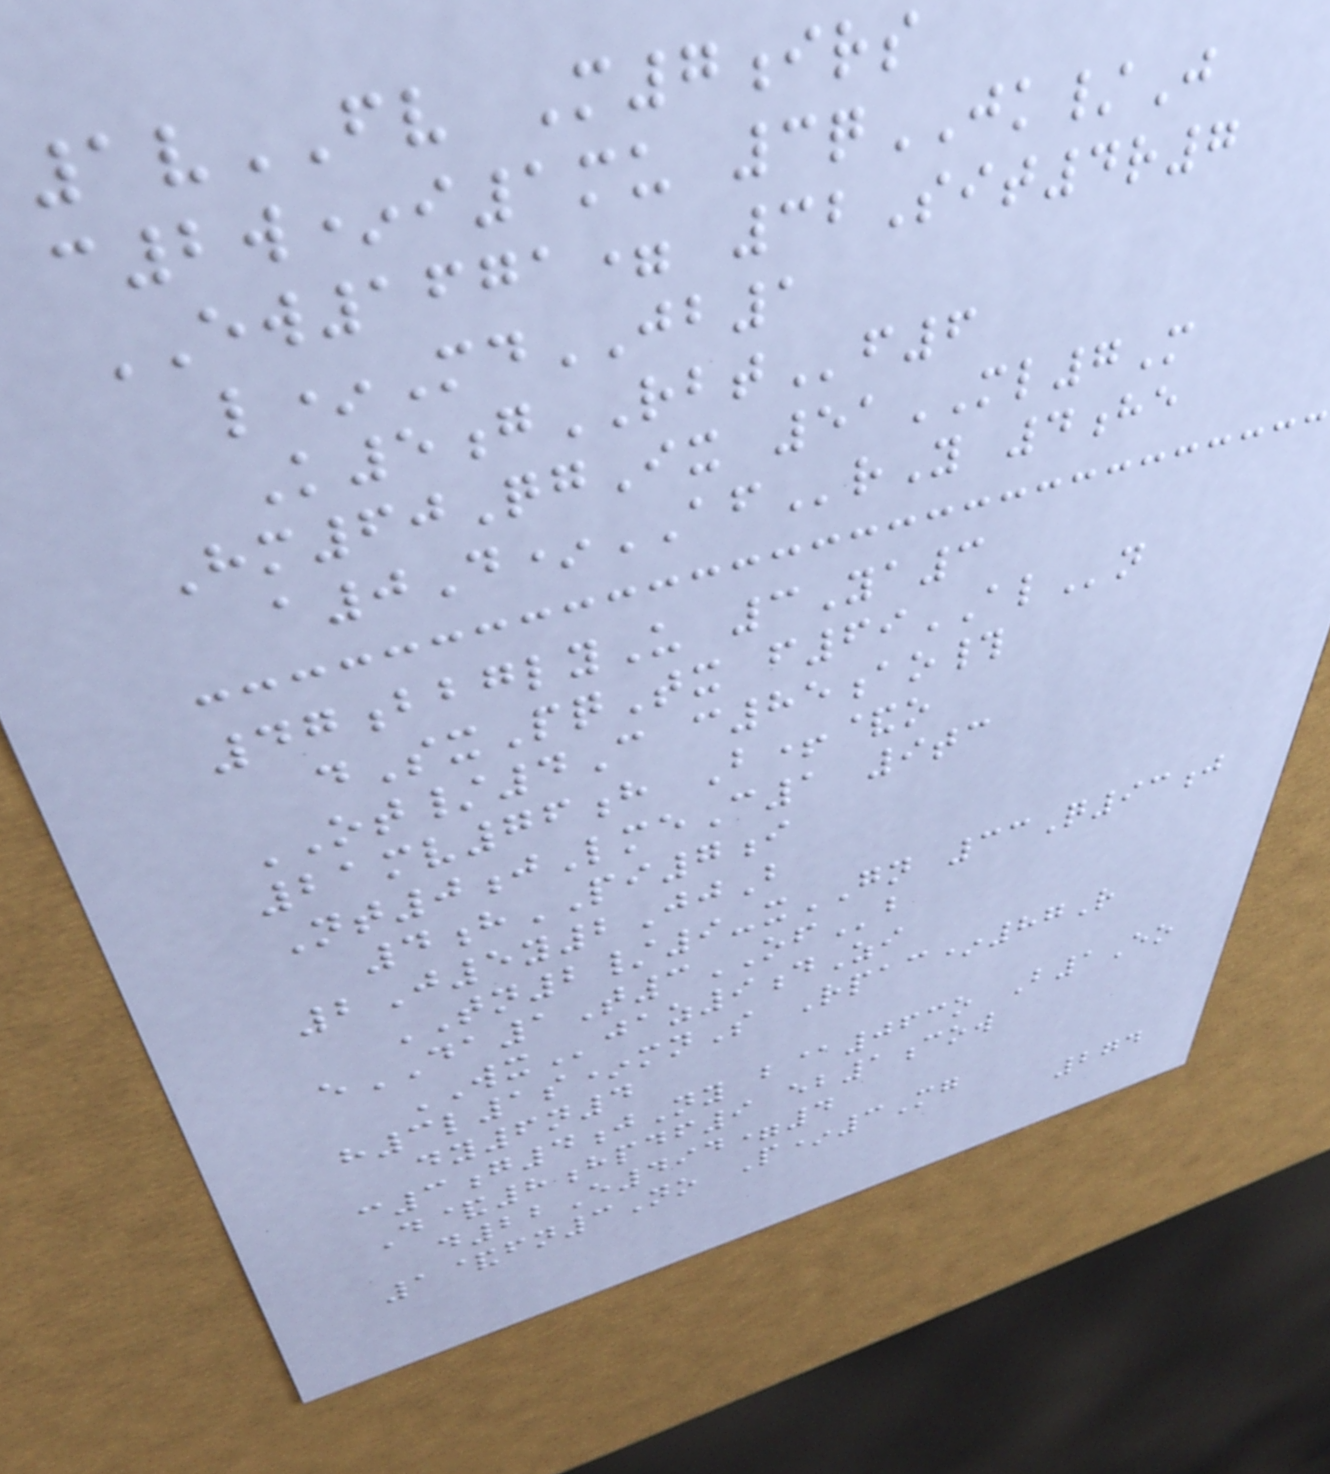1vFV M7irs
c2w*i1mu 3qJK/J
EW1671= 32Sit4r7
l*MdJB1
K5gRBTf6
Hm60QgIx 51ML7M
a0D*AFrY 4he
47bbglyU 3Ya3
dSxPqTx f69ALn
OT/4C c85ao#
21mv76h B+&o
Nt0jLmeC1 9tc
4hPI7i
2J5y2JjB
TN2/9-xGN 33Q93j
eDA1T3OFb
WXjaz9dZi
h3l1s*mnS Rpac*87R
dy6n4
c3g4jNy b@063o B1Eo
D&8hpdf9 eb1cow
d22E494=4
1&fn3No P*3Mg
274
